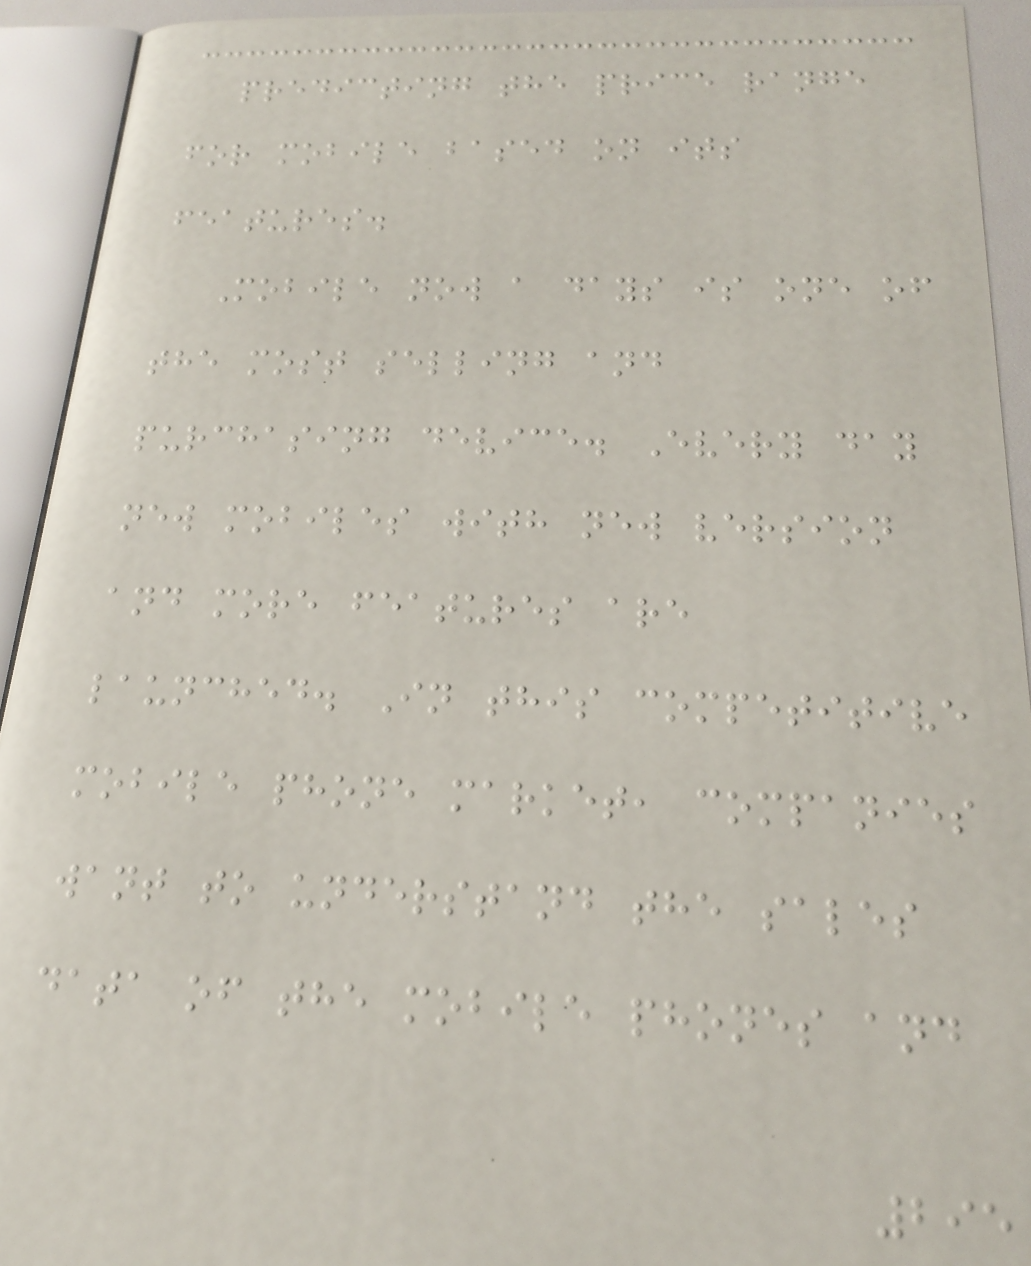predicting the price range
for mobile based on its
features.
Mobile now a days is one of
the most selling and
purchasing device. Every day
new mobiles with new version
and more features are
launched. In this competitive
mobile phone market, companies
want to understand the sales
data of the mobile phones and
295
